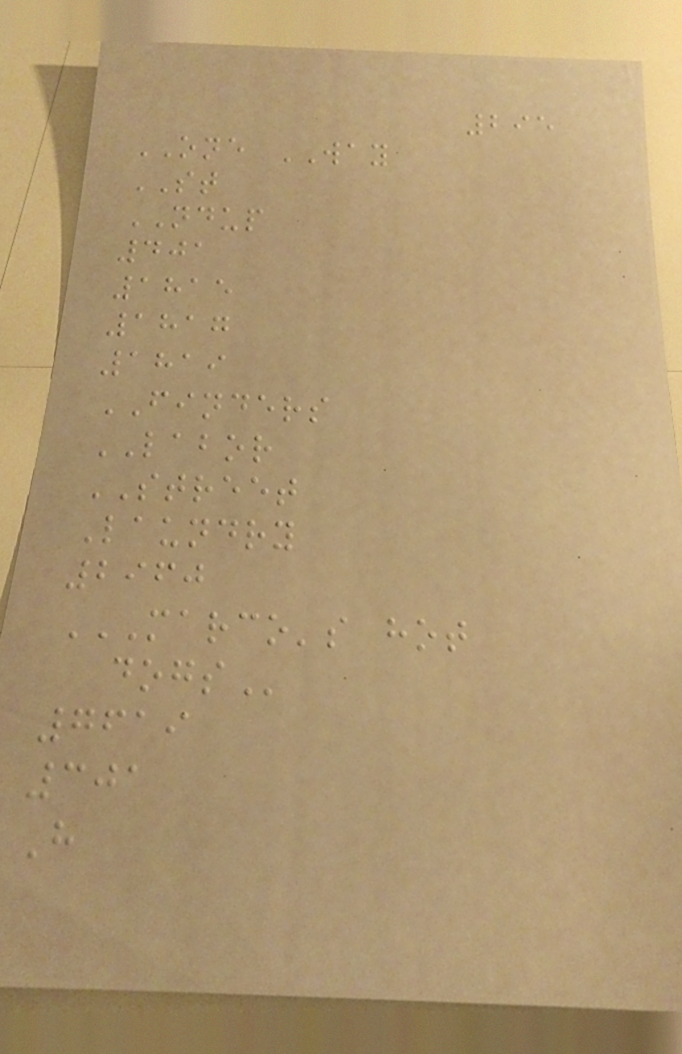295
ONE WAY
ST
NDUP
401
1815
1817
1819
FINDERS
LABOR
STREET
Laundry
2960
MARCO'S HOT
DOGS
7619
301
H
